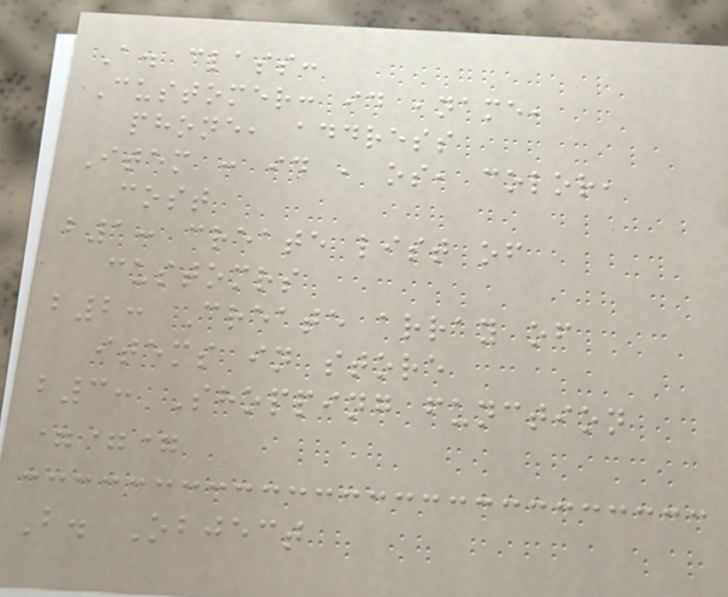A. class:
Customer: id ,name,
phone, address
Item : id , os, color,
cost
b1: create list of
customrs
b2: Create array of
items in store
b3: Shopping function
===
B. Object
